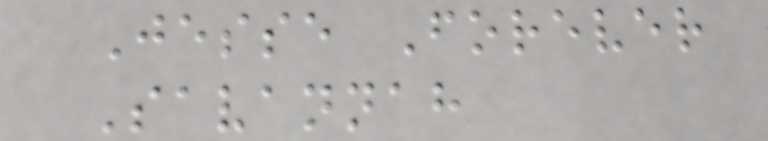Jesse Forever
Savannah
